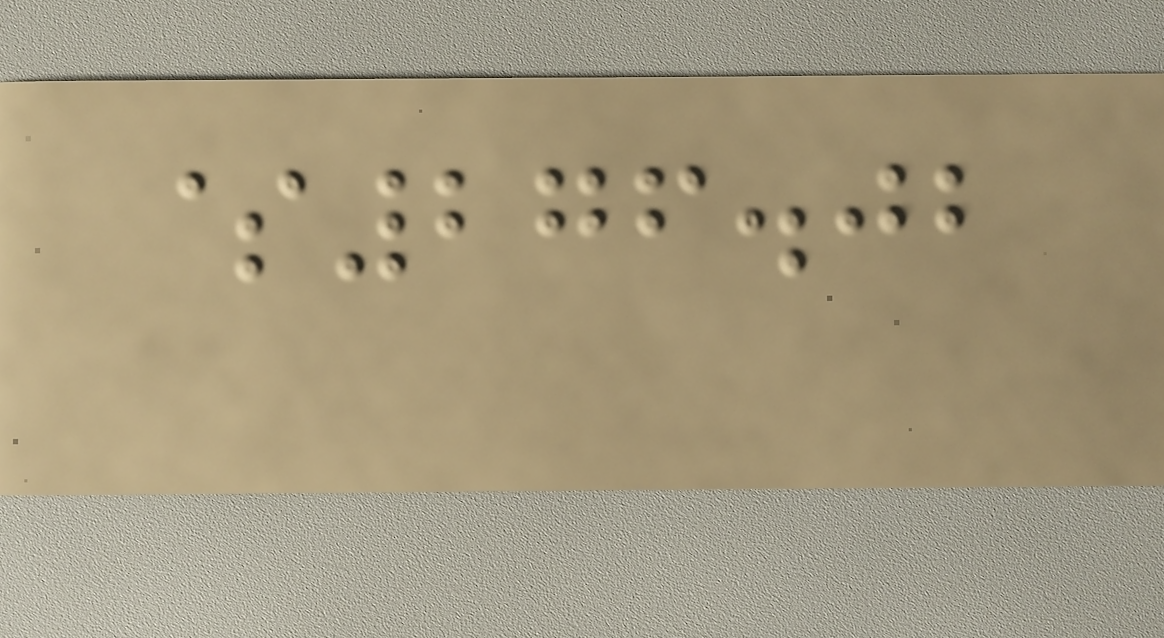$276.02
